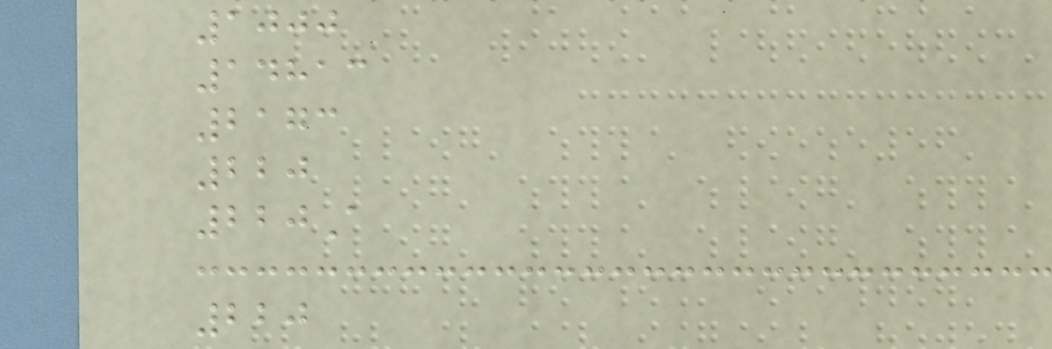1000
14813
2173
220
220A
220
